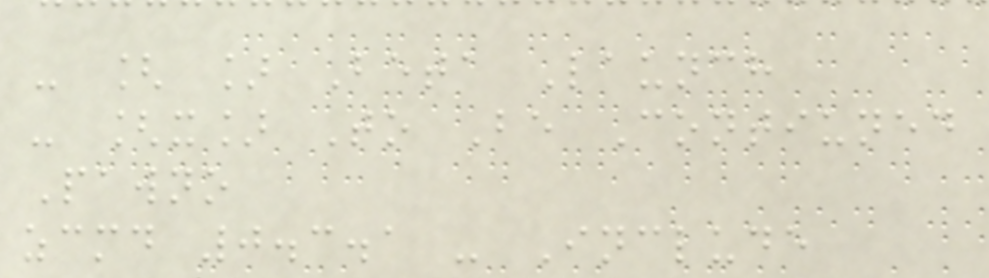- [ ] Beta Launch
- [x] To Be Contiuned
Pawno
zcmd 0.3.1 - Include
